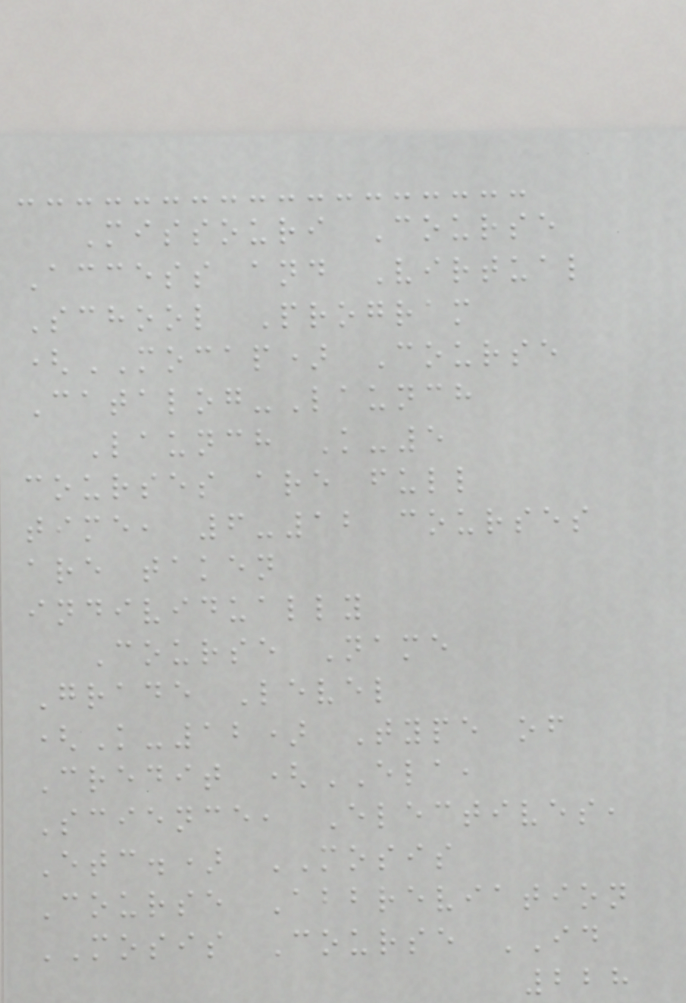Missouri Course
Access and Virtual
School Program
(MOCAP) Course
Catalog-Launch
Launch K-5
courses are full
time, 6-12 courses
are taken
individually
Course Name
Grade Level
(K-12) Type of
Credit (ELA,
Science, Electives,
Etc.) MOSIS
Course Abbreviation
MOSIS Course ID
228
